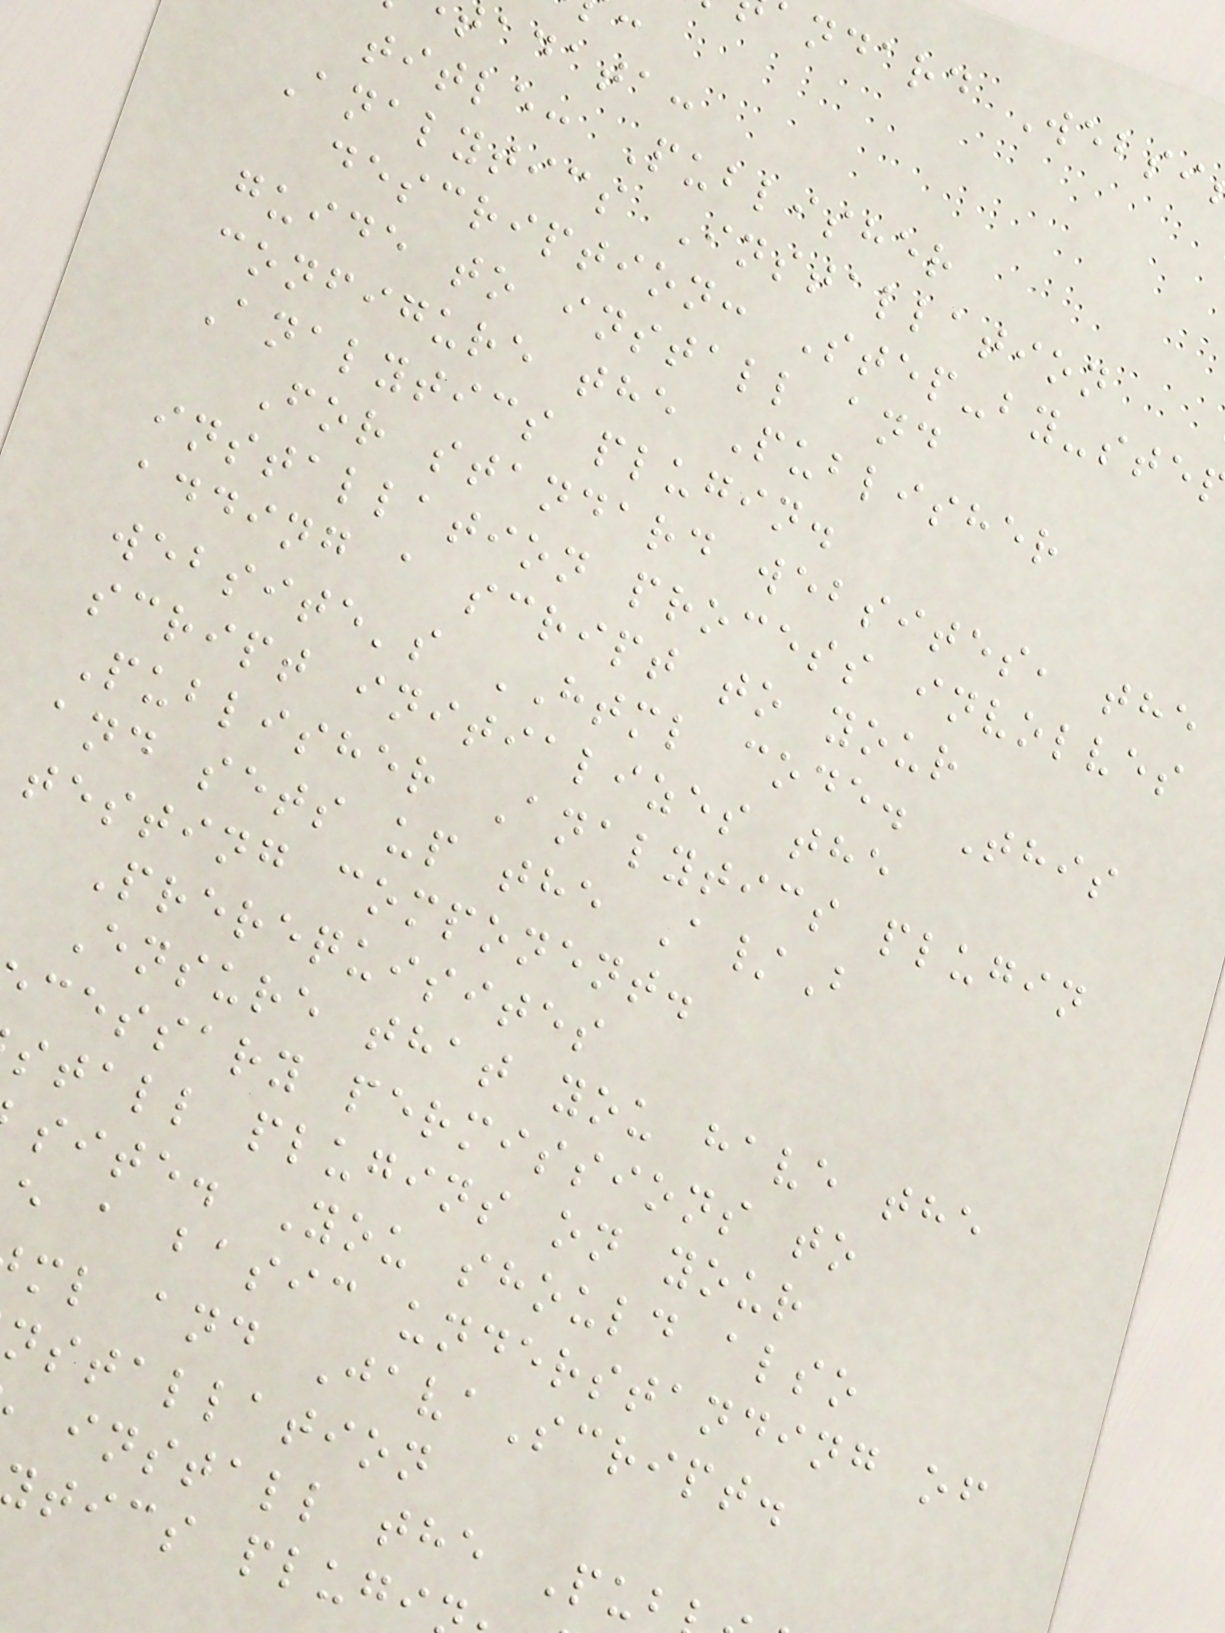ndard Websi
adata:
title: Publisher
Analytics Installation
description: Step-by-ste
guide to install and
configure the Publisher
Analytics plugin.
For standard websites, the
installation process involves
adding a script to your
website's HTML code. This
script initializes the
Publisher Analytics plugin
and sets up the A/B
testing component.
Prerequisites
Ensure that you have the
cessary permissions to
stall plugins on your
site. You should also
e a basic understanding of
ml and JavaScript.
nstallation
install the Pub
tics plugi
